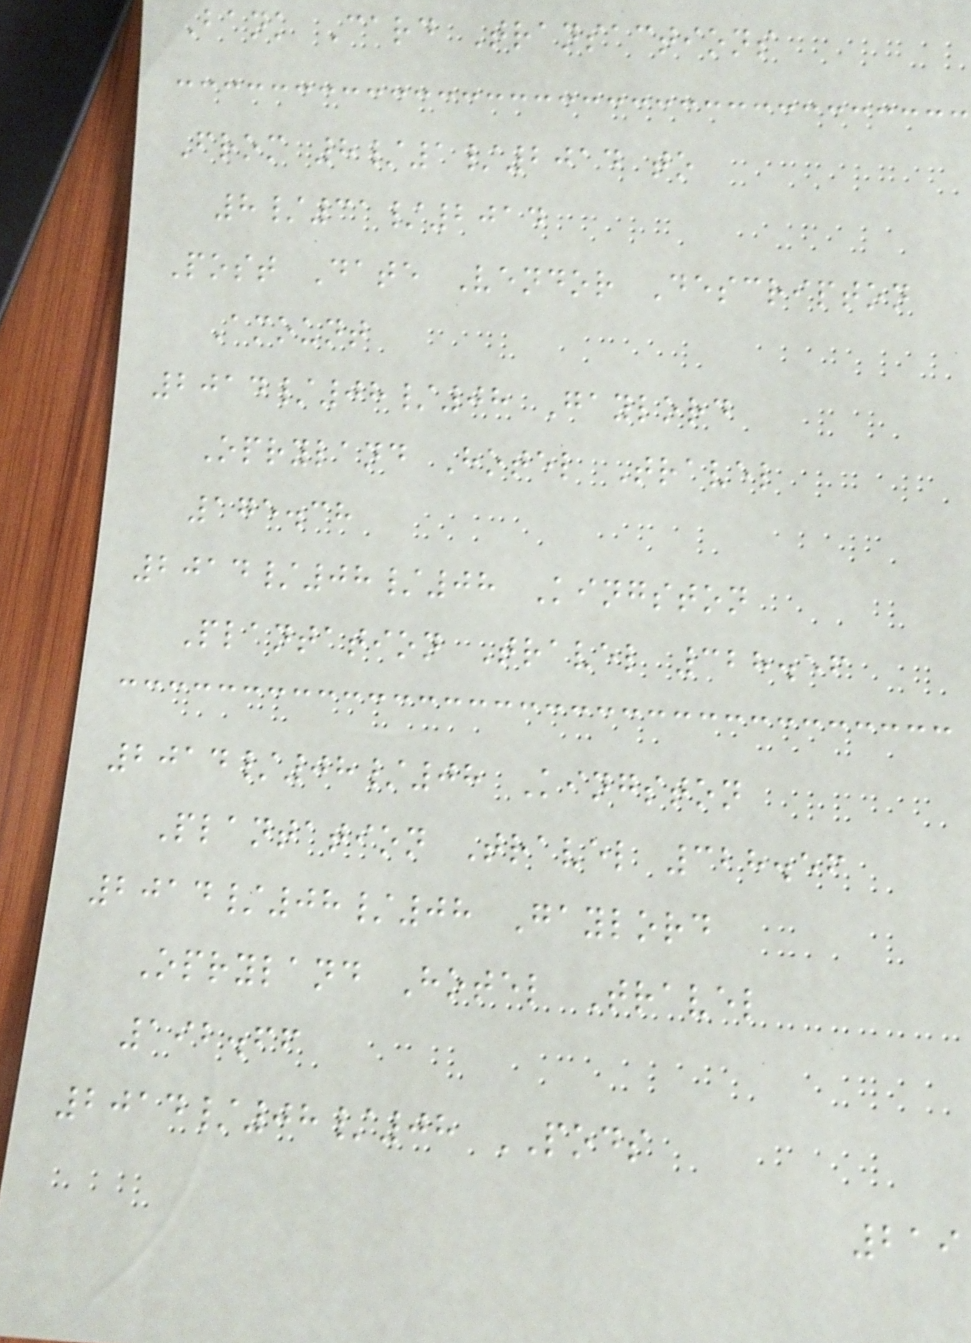Bank Card Transactions
From 8/1/2014 to
8/31/2014
Post Date Vendor Descripton
Amount
2014/08/08 Gaylord
Opryland Hotel Travel
175.38
2014/08/08 Kingston
Plantation Travel 328.56
2014/08/08 Kingston
Plantation Travel 328.56
2014/08/08 Gaylord
Opryland Hotel Travel
192.66
2014/08/08 PODS
219
